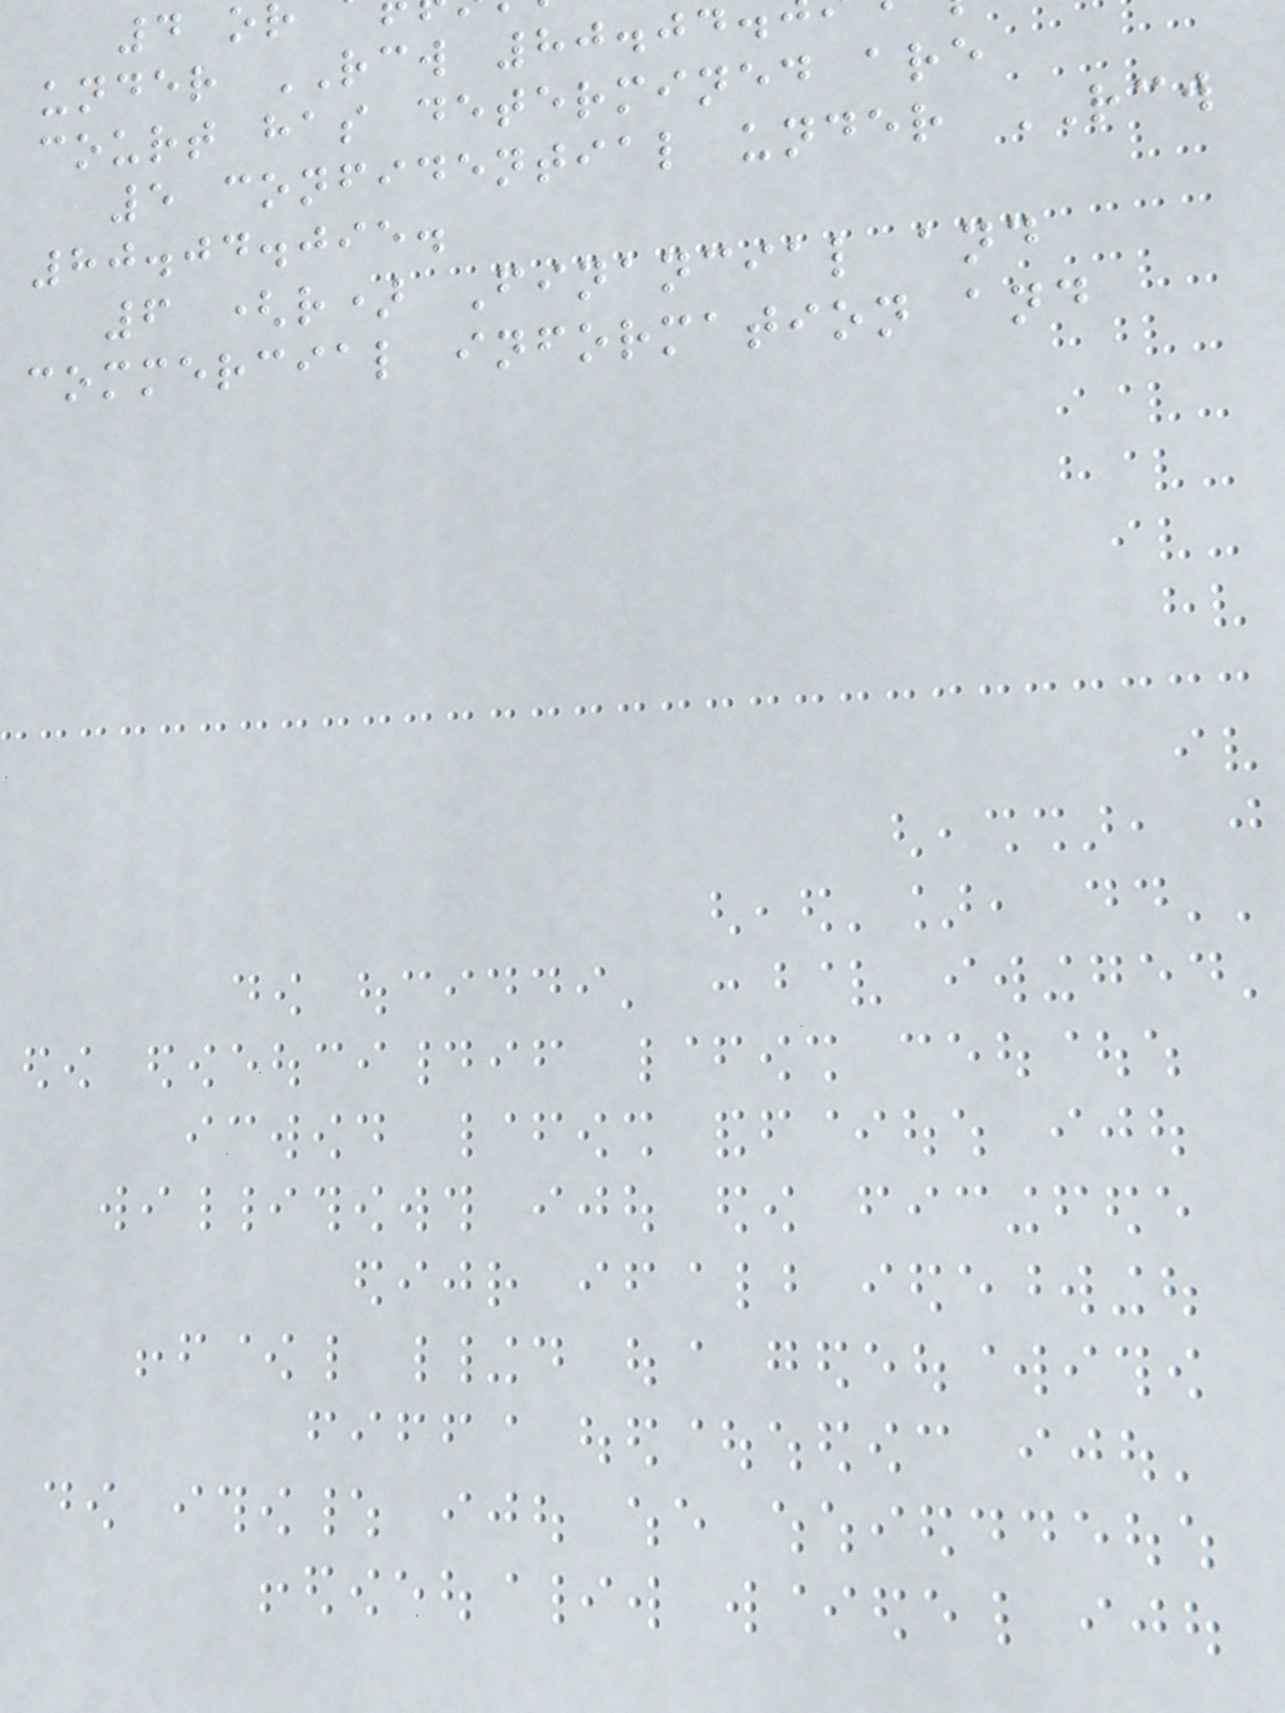under RCW 80.04
court has determined are
5 confidential under RCW
80.04.095.
6 (r) Financial and
commercial information and
